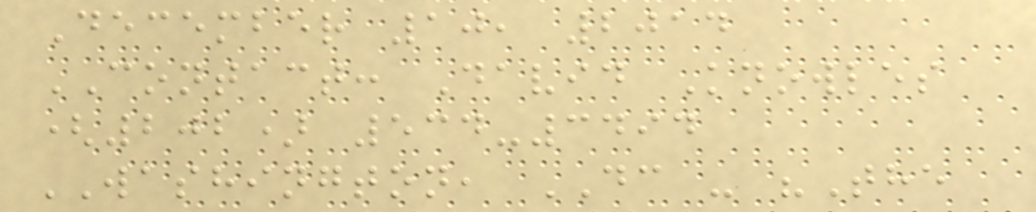December 10, 2014
CONTACT: David Knowles
(202) 534-3494
WASHINGTON, DC - "The
